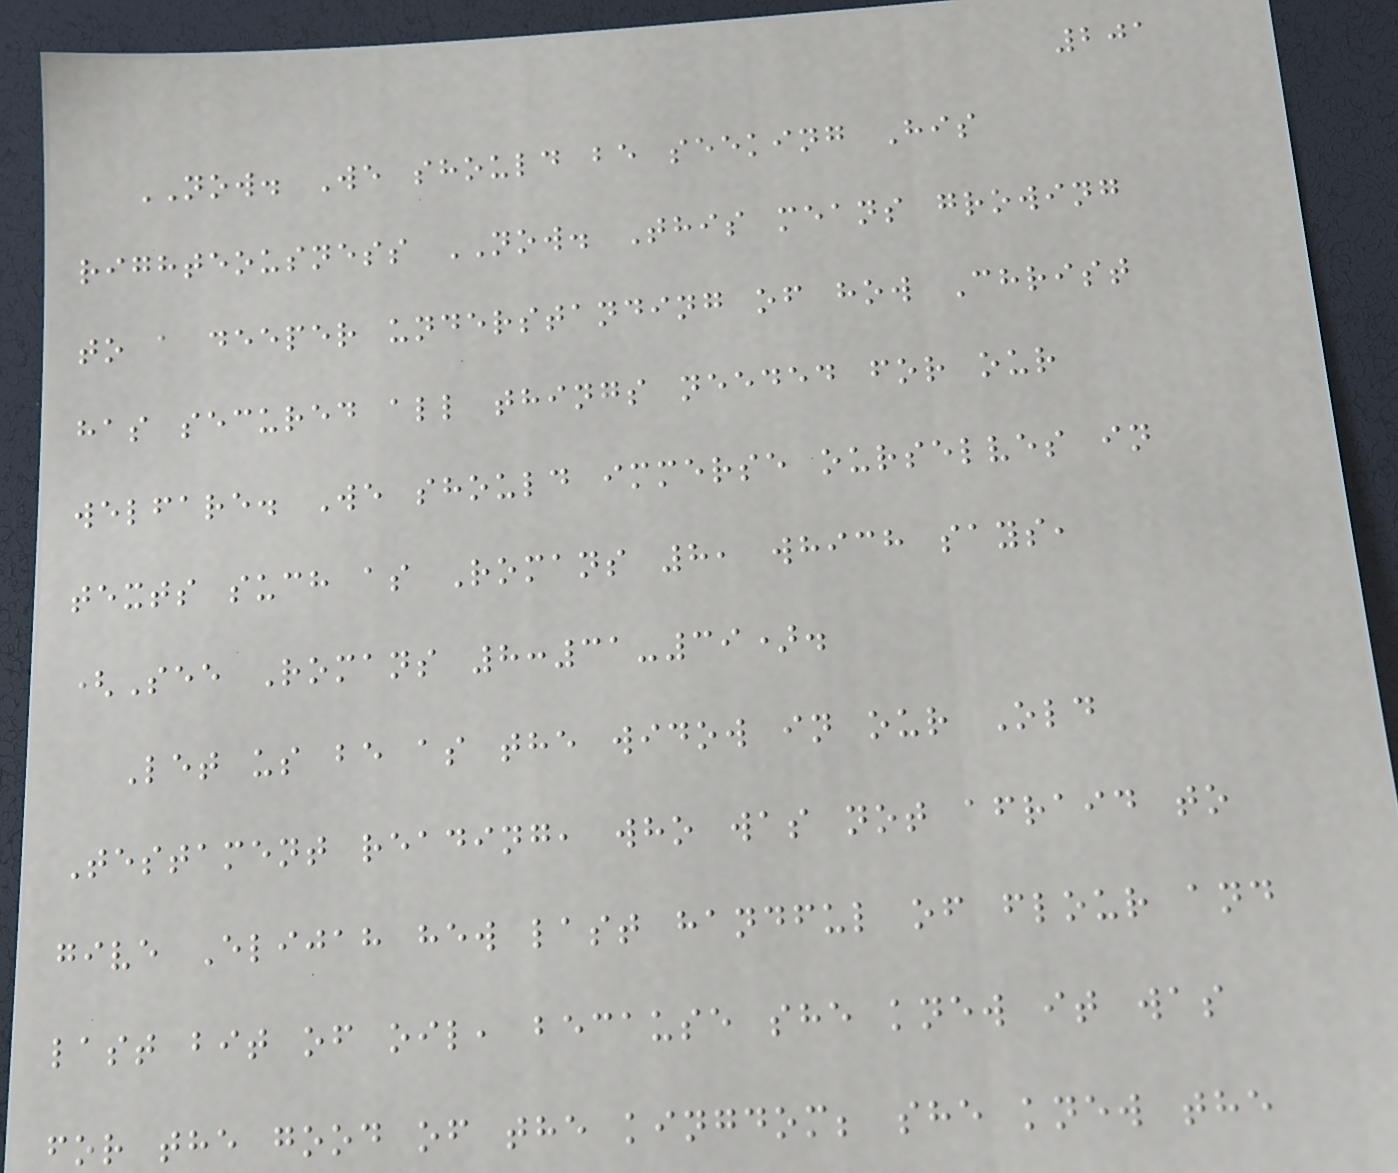201
NOW. We should be seeking His
righteousness NOW. This means growing
to a deeper understanding of how Christ
has secured all things needed for our
welfare. We should immerse ourselves in
texts such as Romans 8, which says,
(See Romans 8:31-39).
Let us be as the widow in our Old
Testament reading, who was not afraid to
give Elijah hew last handful of flour and
last bit of oil, because she knew it was
for the good of the kingdom; she knew the
